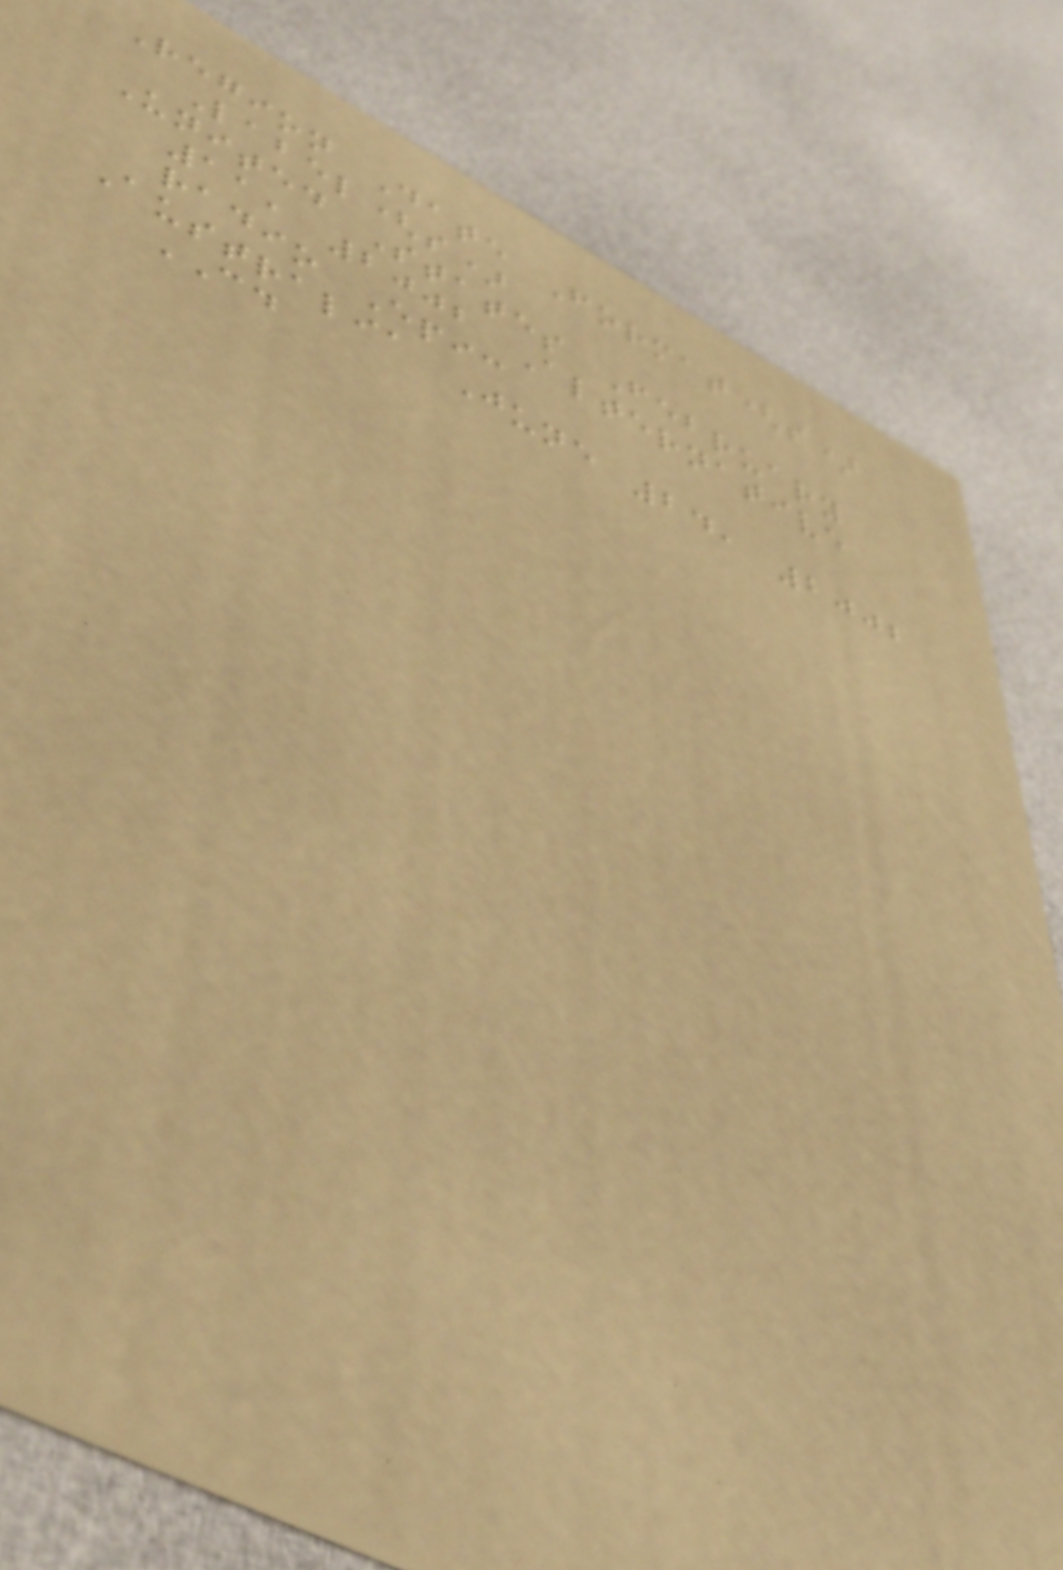Region Date Format(s)
Label(s)
United States February
11, 2002 Alternative
radio Epic
Australia June 24, 2002
CD
